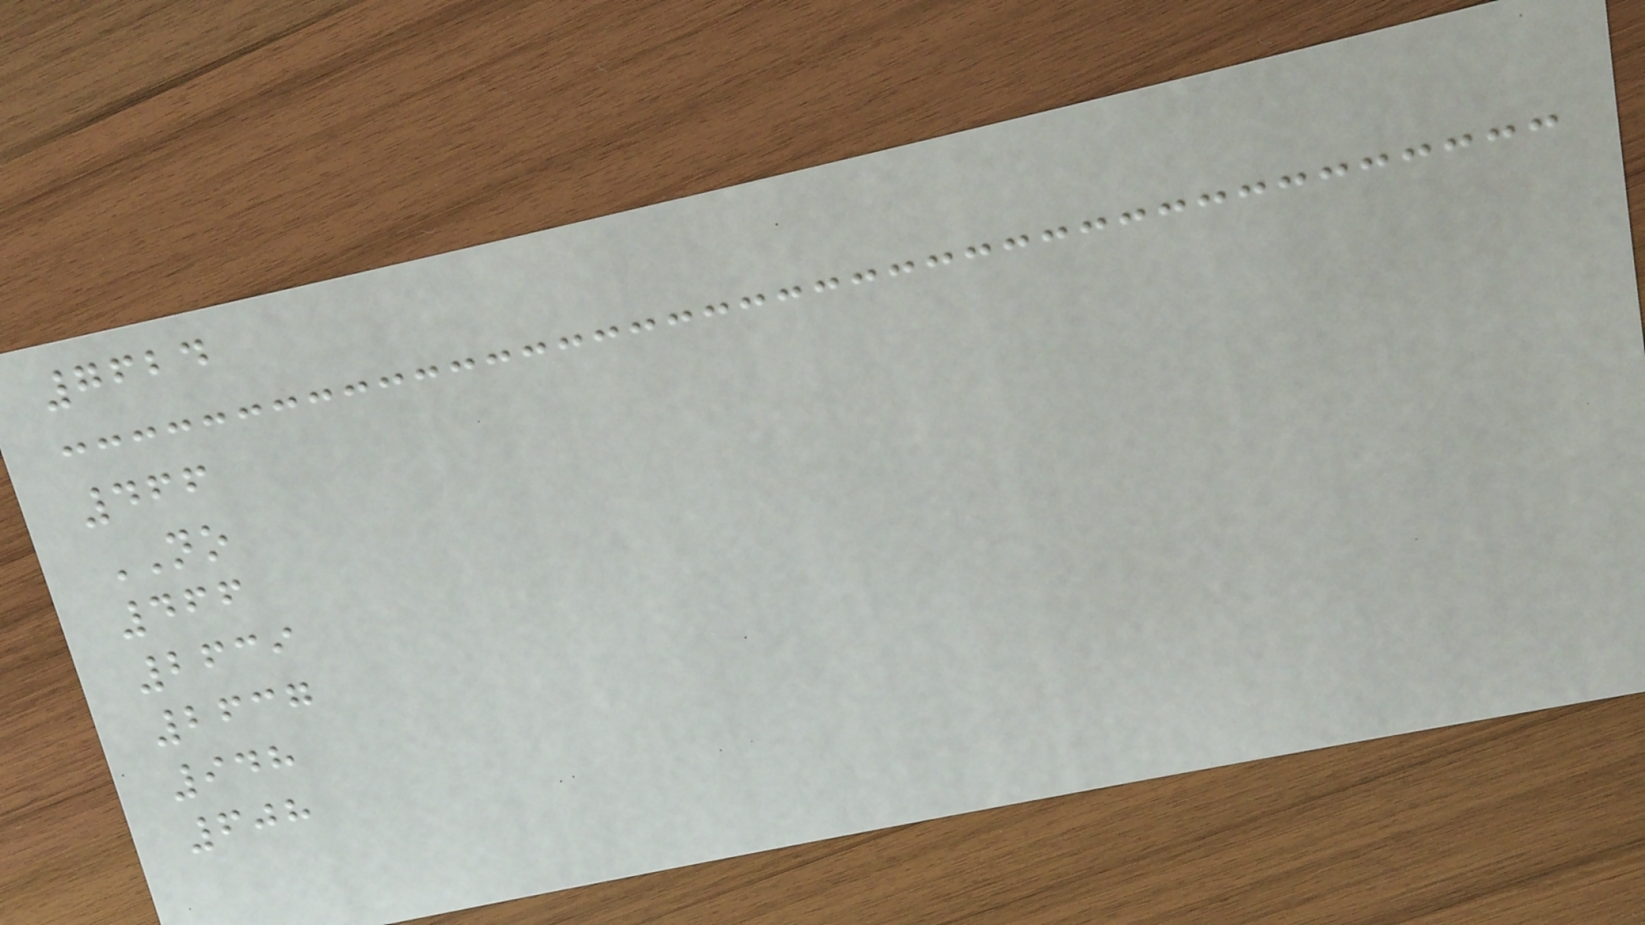7624
466
NO
466
2639
2637
948
608
